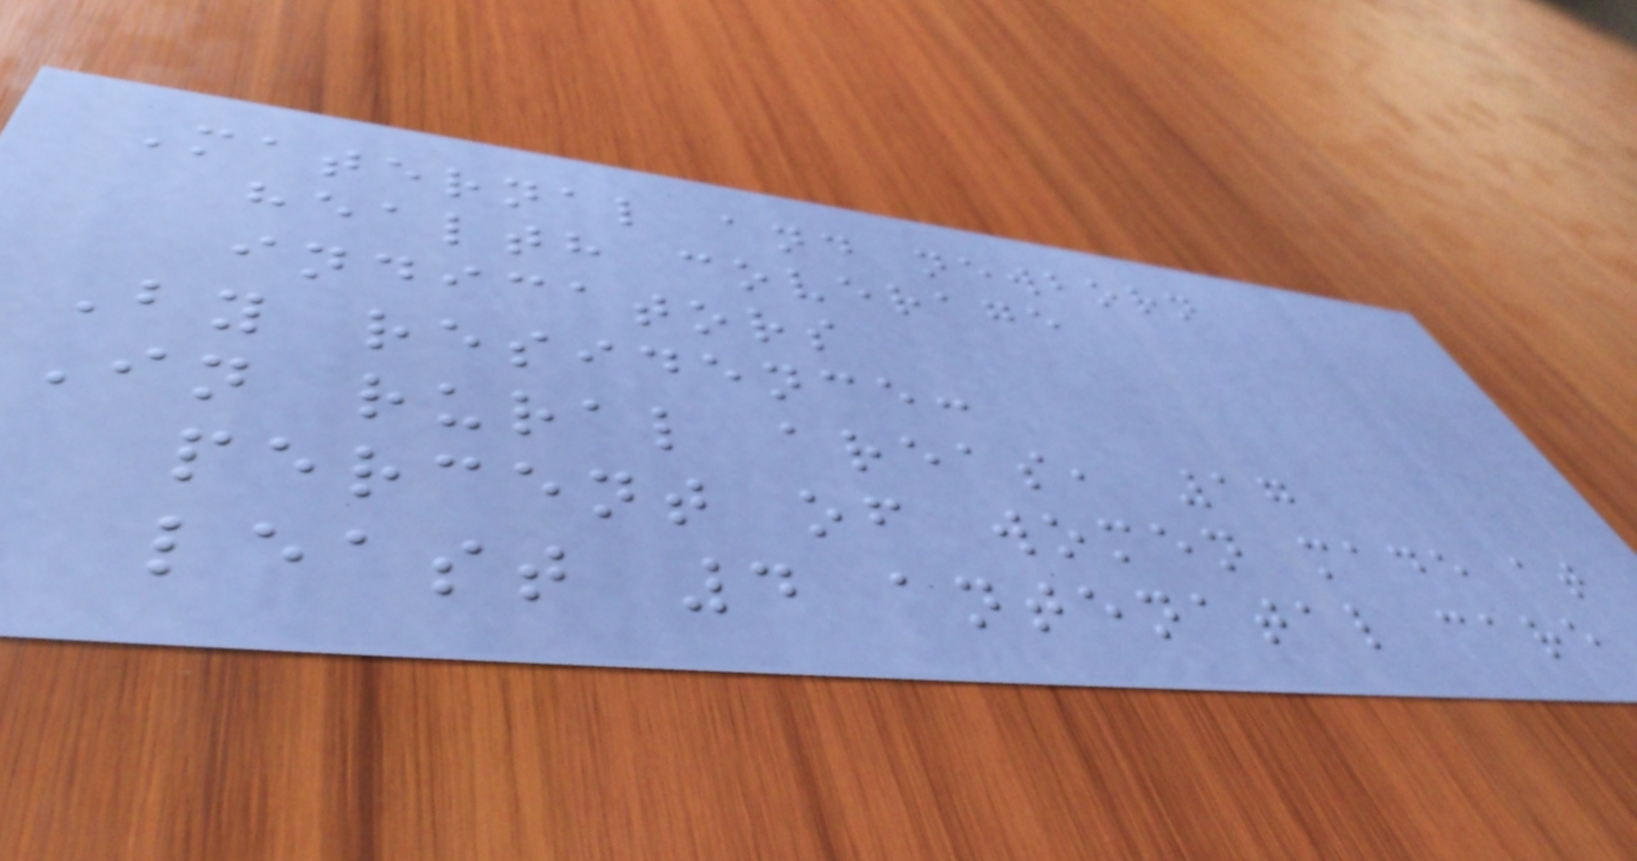Maternal and newborn
health coverage
indicators
By residence:
In rural areas, 17
percent of women made at
least 4 antenatal care
